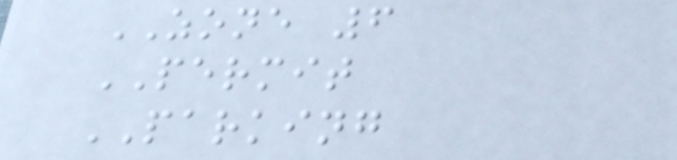ZONE 6
PERMIT
PARKING
